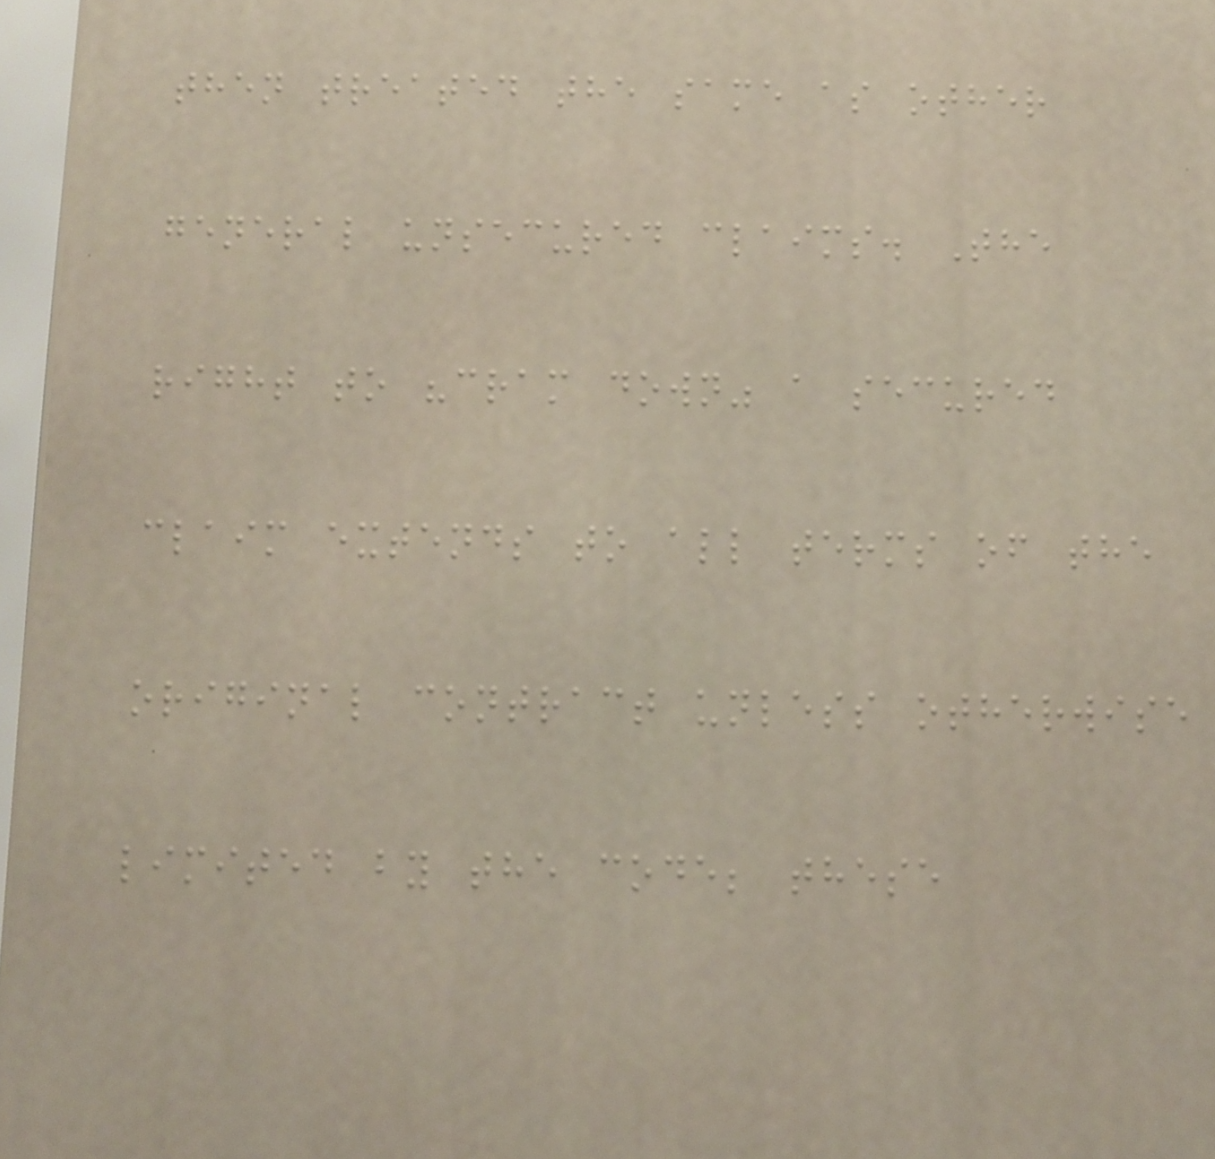then treated the same as other
general unsecured claims. The
right to "cram down" a secured
claim extends to all terms of the
original contract unless otherwise
limited by the code; these
